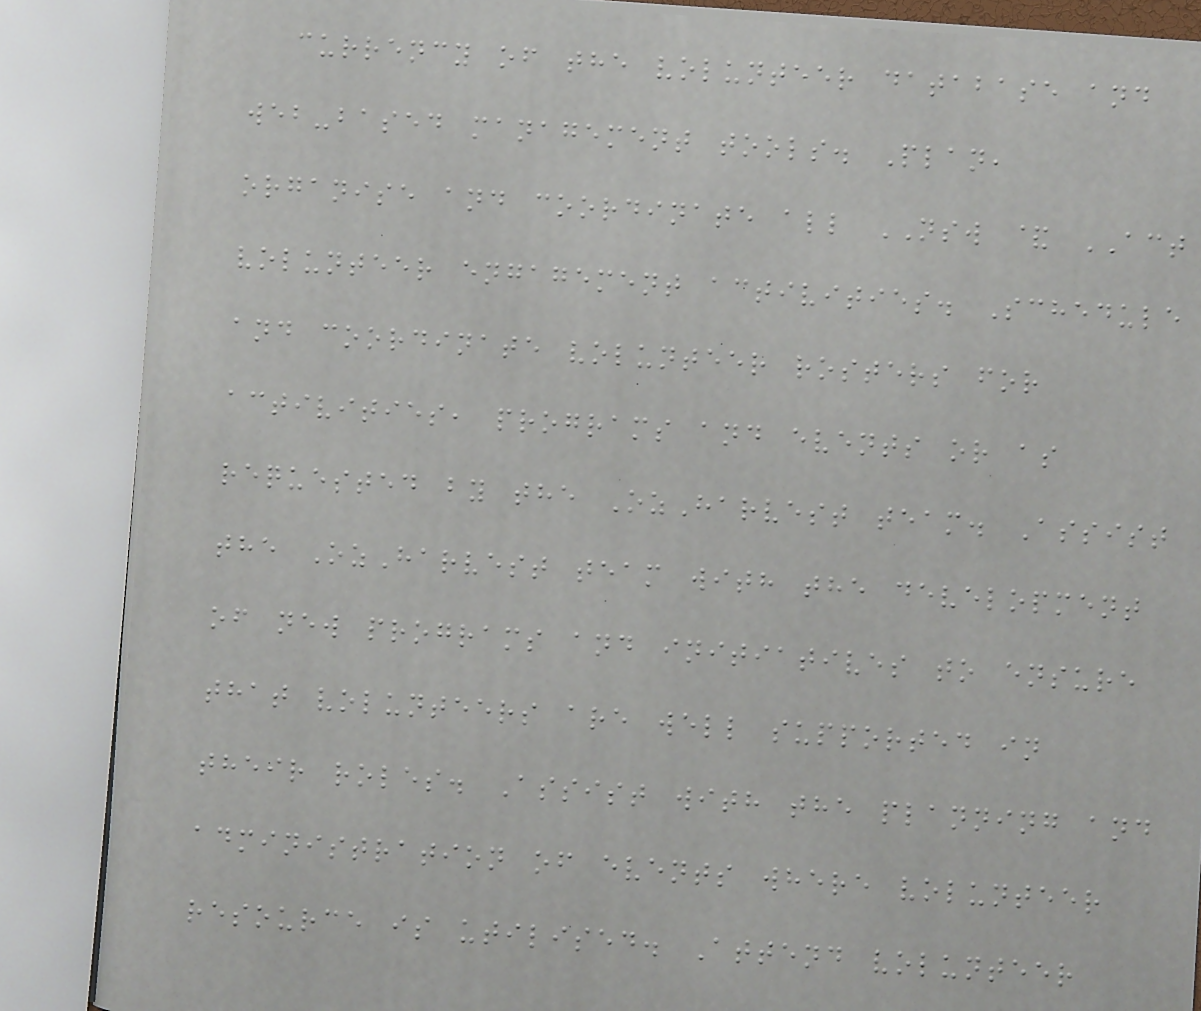currency of the volunteer database and
web-based management tools. Plan,
organise and coordinate all NSW & ACT
volunteer engagement activities. Schedule
and coordinate volunteer rosters for
activities, programs and events or as
requested by the OzHarvest team. Assist
the OzHarvest team with the development
of new programs and initiatives to ensure
that volunteers are well supported in
their roles. Assist with the planning and
administration of events where volunteer
resource is utilised. Attend volunteer
